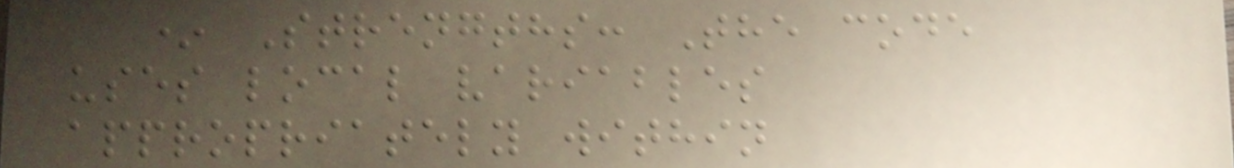* Strengths: The code
uses local variables
appropriately within
